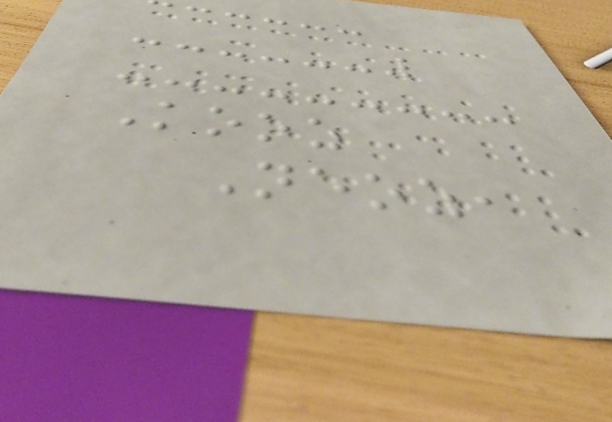Kooz
Neoz,
